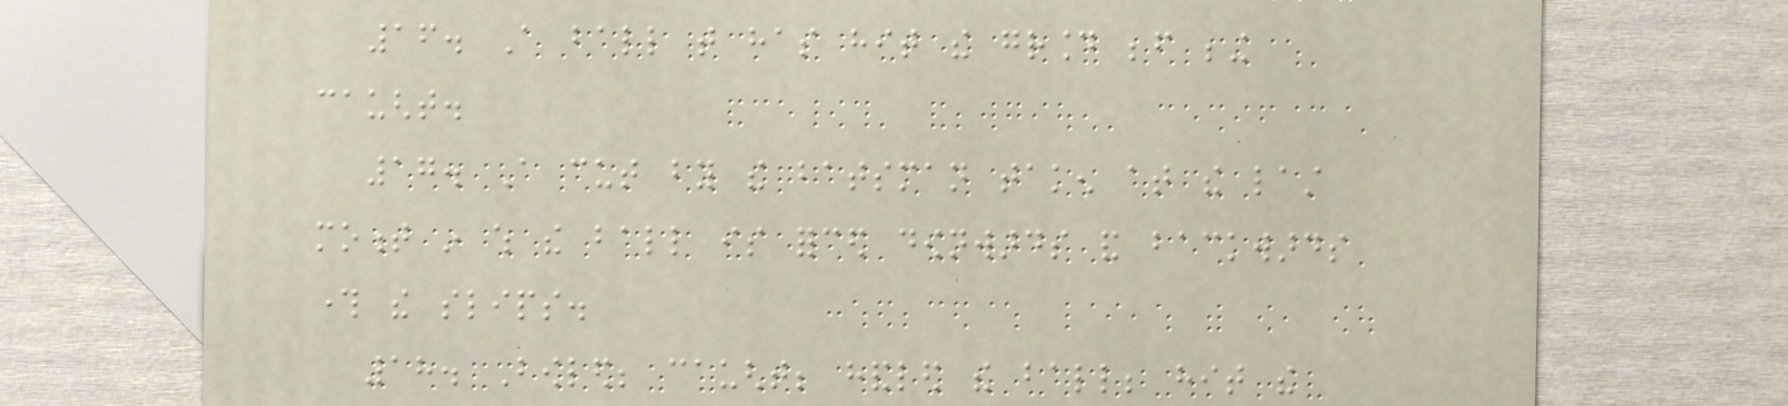16. A ball that has hit the ground before being
caught.
17. A cut by the batsman taken at the last
moment in which the ball is forced downwards and backwards
through the slips.
18. Bowled; caught; handled the ball; hit the
